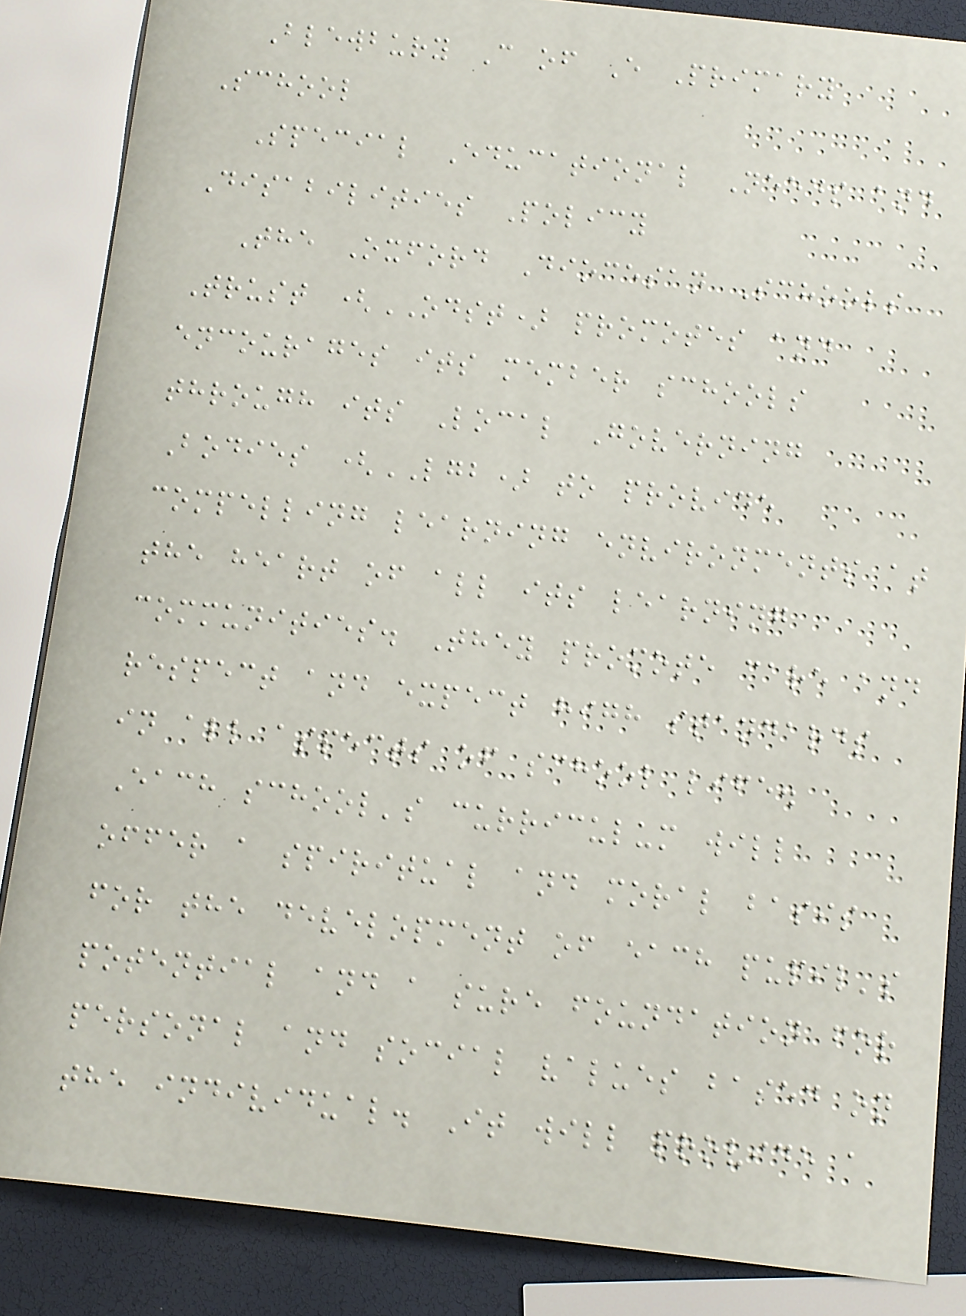Blewbury C of E Primary
School
Special Educational Needs and
Disabilities Policy
The Oxford Diocesan Schools
Trust (ODST) promotes and
encourages its member schools
through its Local Governing
Bodies (LGB) to provide
compelling learning environments at
the heart of all its learning
communities. They promote care and
respect and expect high standards
in all aspects of school life.
Each school's curriculum will
offer a spiritual and moral basis
for the development of each pupil's
potential and a sure foundation for
personal and social values based on
the individual. It will provide a
